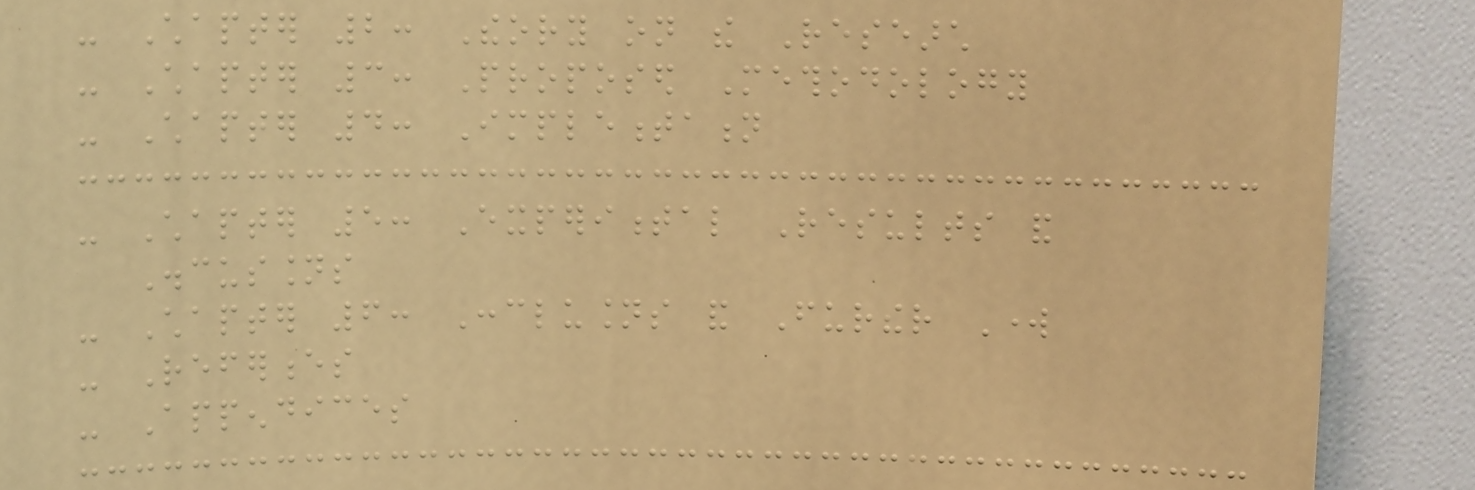- Chapter 2: Theory on the Research
- Chapter 3: Proposed Methodology
- Chapter 4: Implementation
- Chapter 5: Experimental Results and
Discussions
- Chapter 6: Conclusions and Further Work
- References
- Appendices
